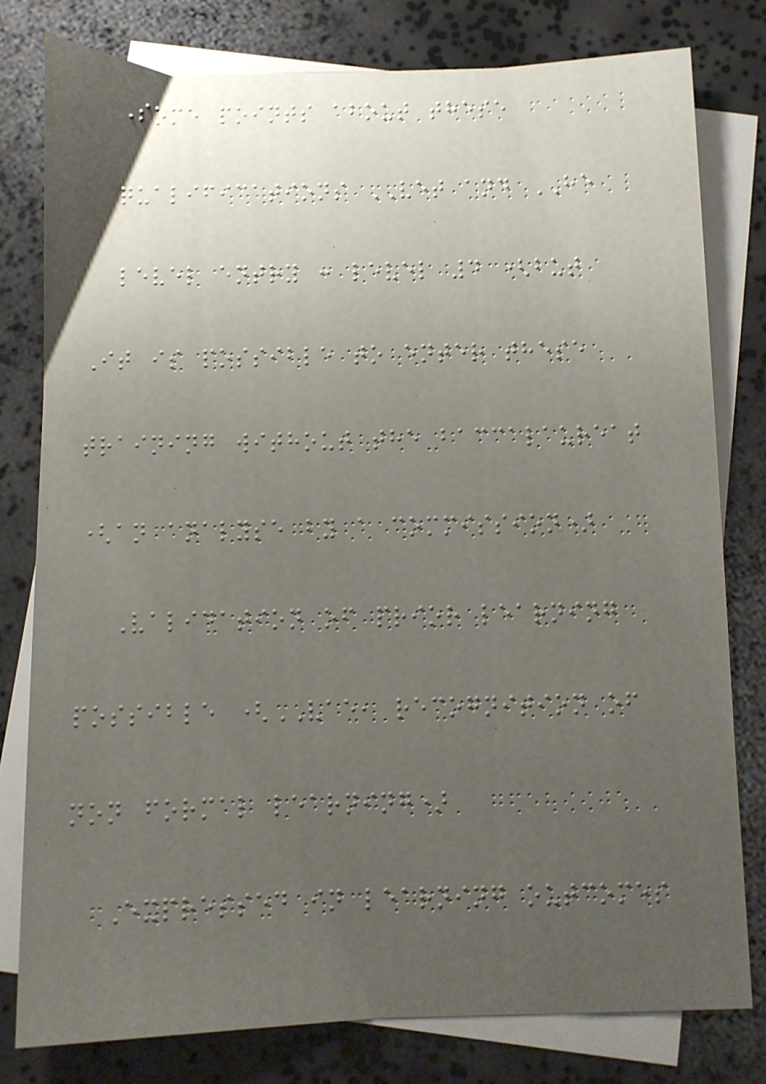Some points about these
qualifications VET and HE
level entry : level 4 (but
It is possible to enter these
training without the baccalaureat
(an analyse by a commission)
Validation of prior learning
possible (VAE, recognition of
non formal learning)
Expressed in learning outcomes
